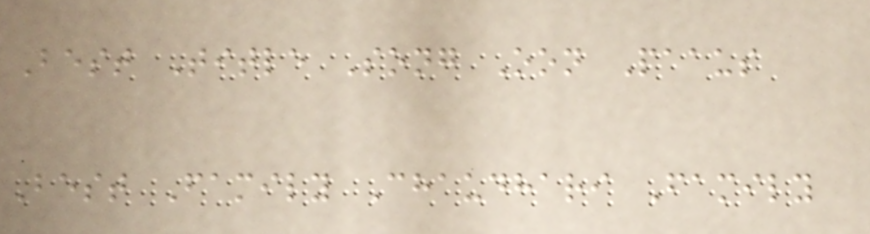Best Title Song Oon Paaus
Best Family Chaudhari Family
